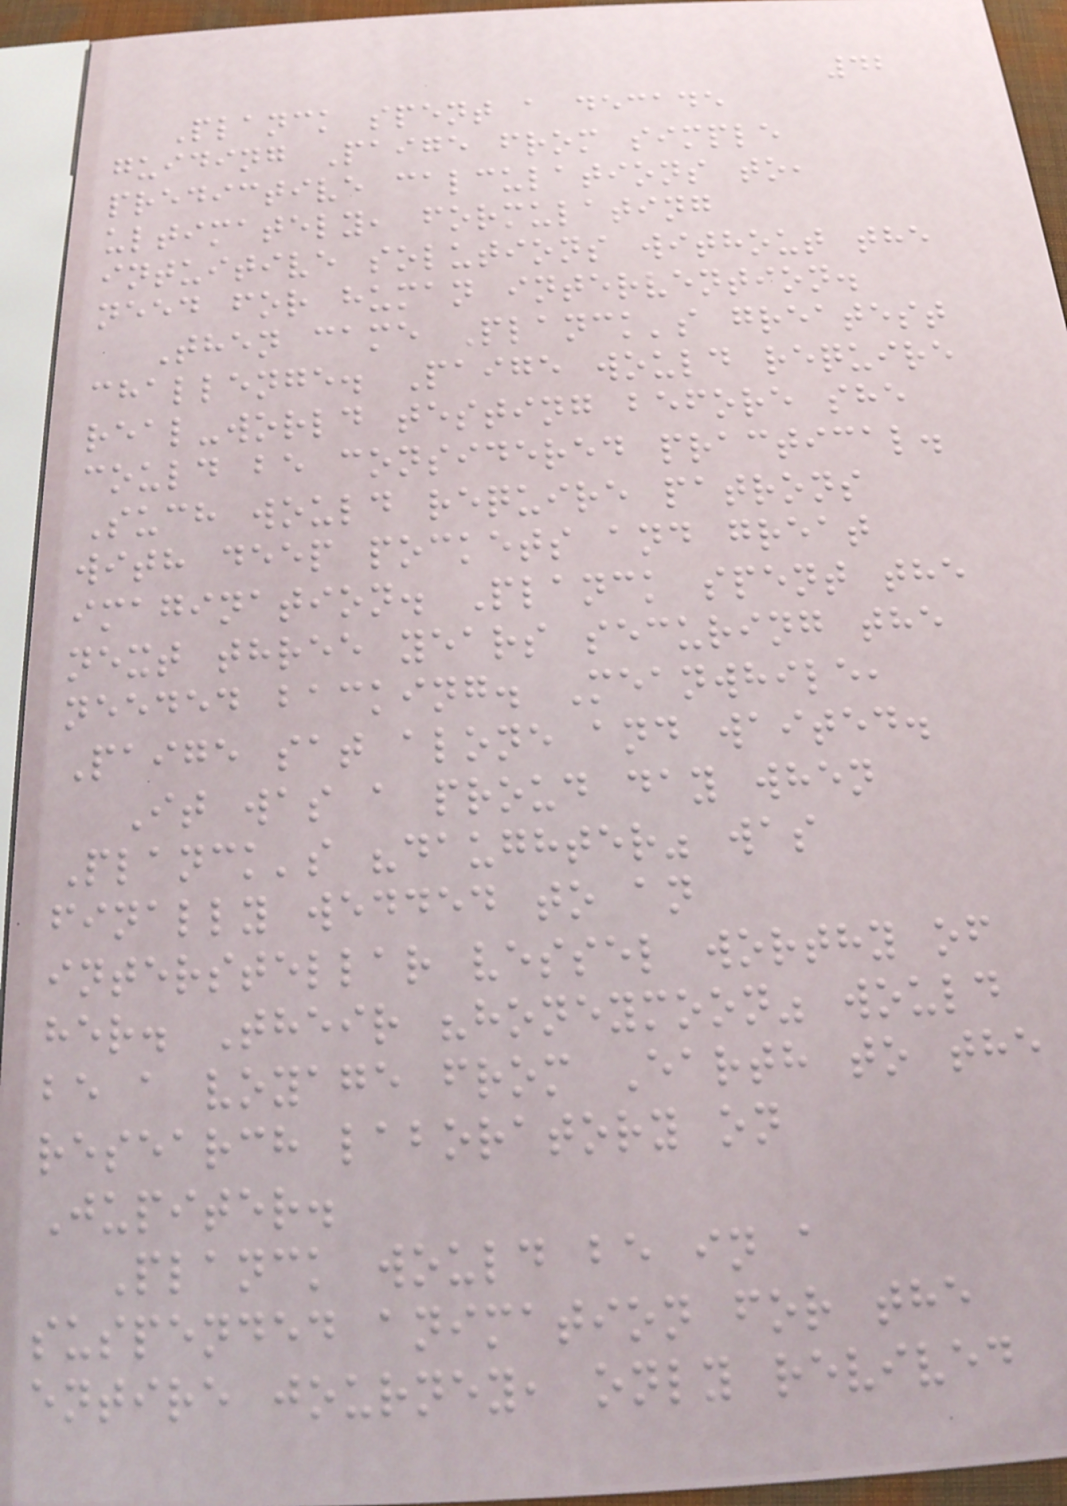42
Planck spent a decade
guiding Paige from simple
predictive calculations to,
ultimately, formulating
intuitive solutions without the
need for human intervention.
Then came Planck's greatest
challenge. Paige would require
real-world testing before she
could be considered practical.
Such would require patrons
with deep pockets and great
imagination. Planck spent the
next three years securing the
needed backing. Meanwhile,
Paige sat alone and waited.
It was a proud day when
Planck's "daughter" was
finally wedded to an
interstellar vessel worthy of
her. Their "honeymoon" would
be a voyage from Earth to the
research laboratory on
Jupiter.
Planck would be in a
suspended animation for the
entire journey, only revived
